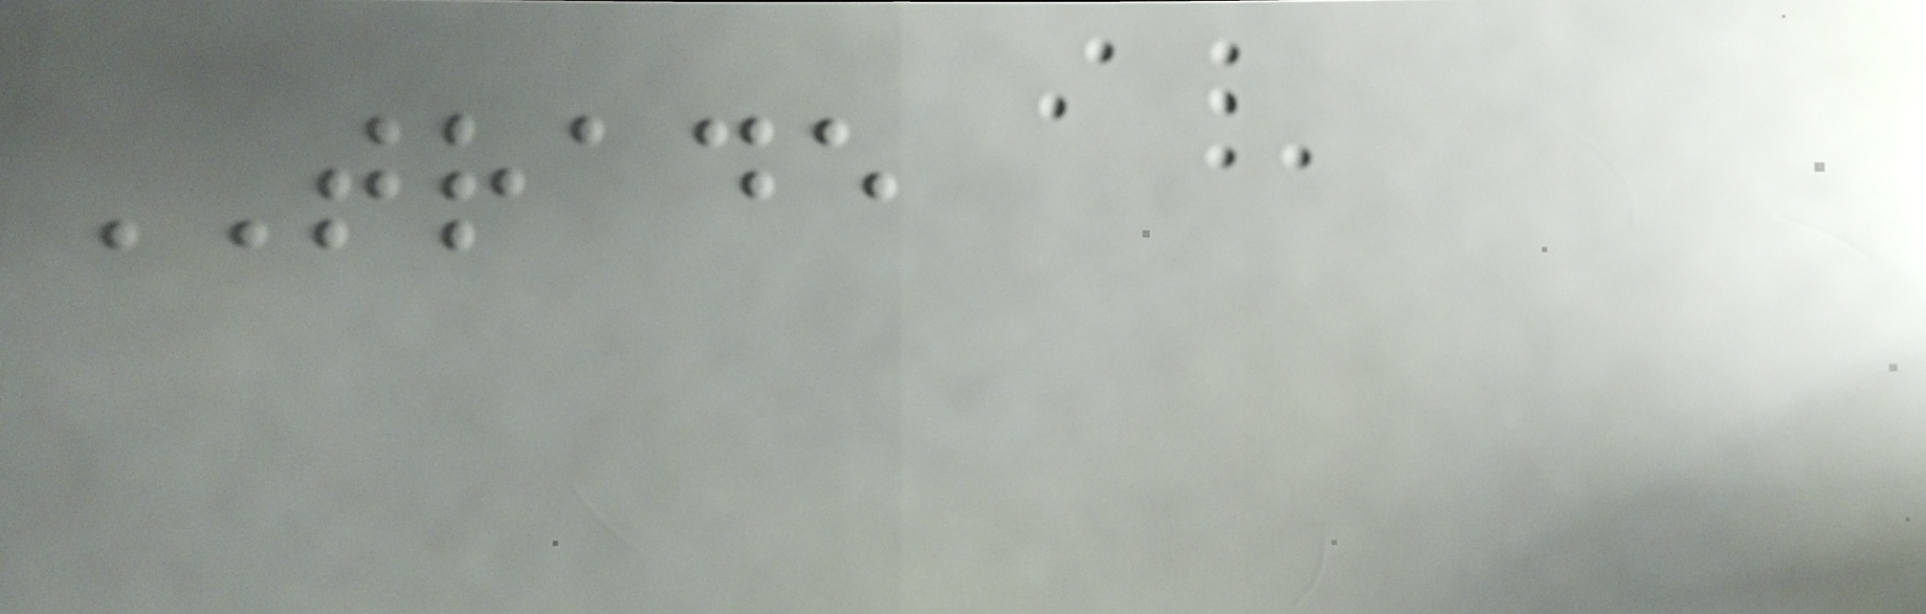TRADE
